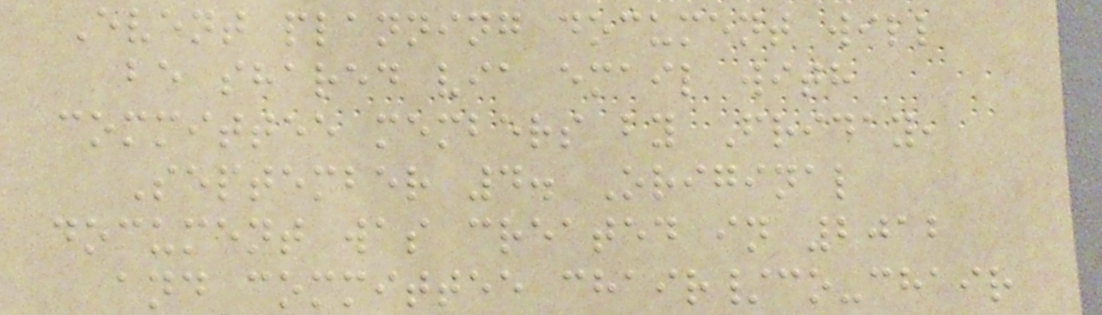Event planning document will
be shared via email with
committee members by Friday,
September 4. Original
document was created in 2012
and committee chair/co-chair
